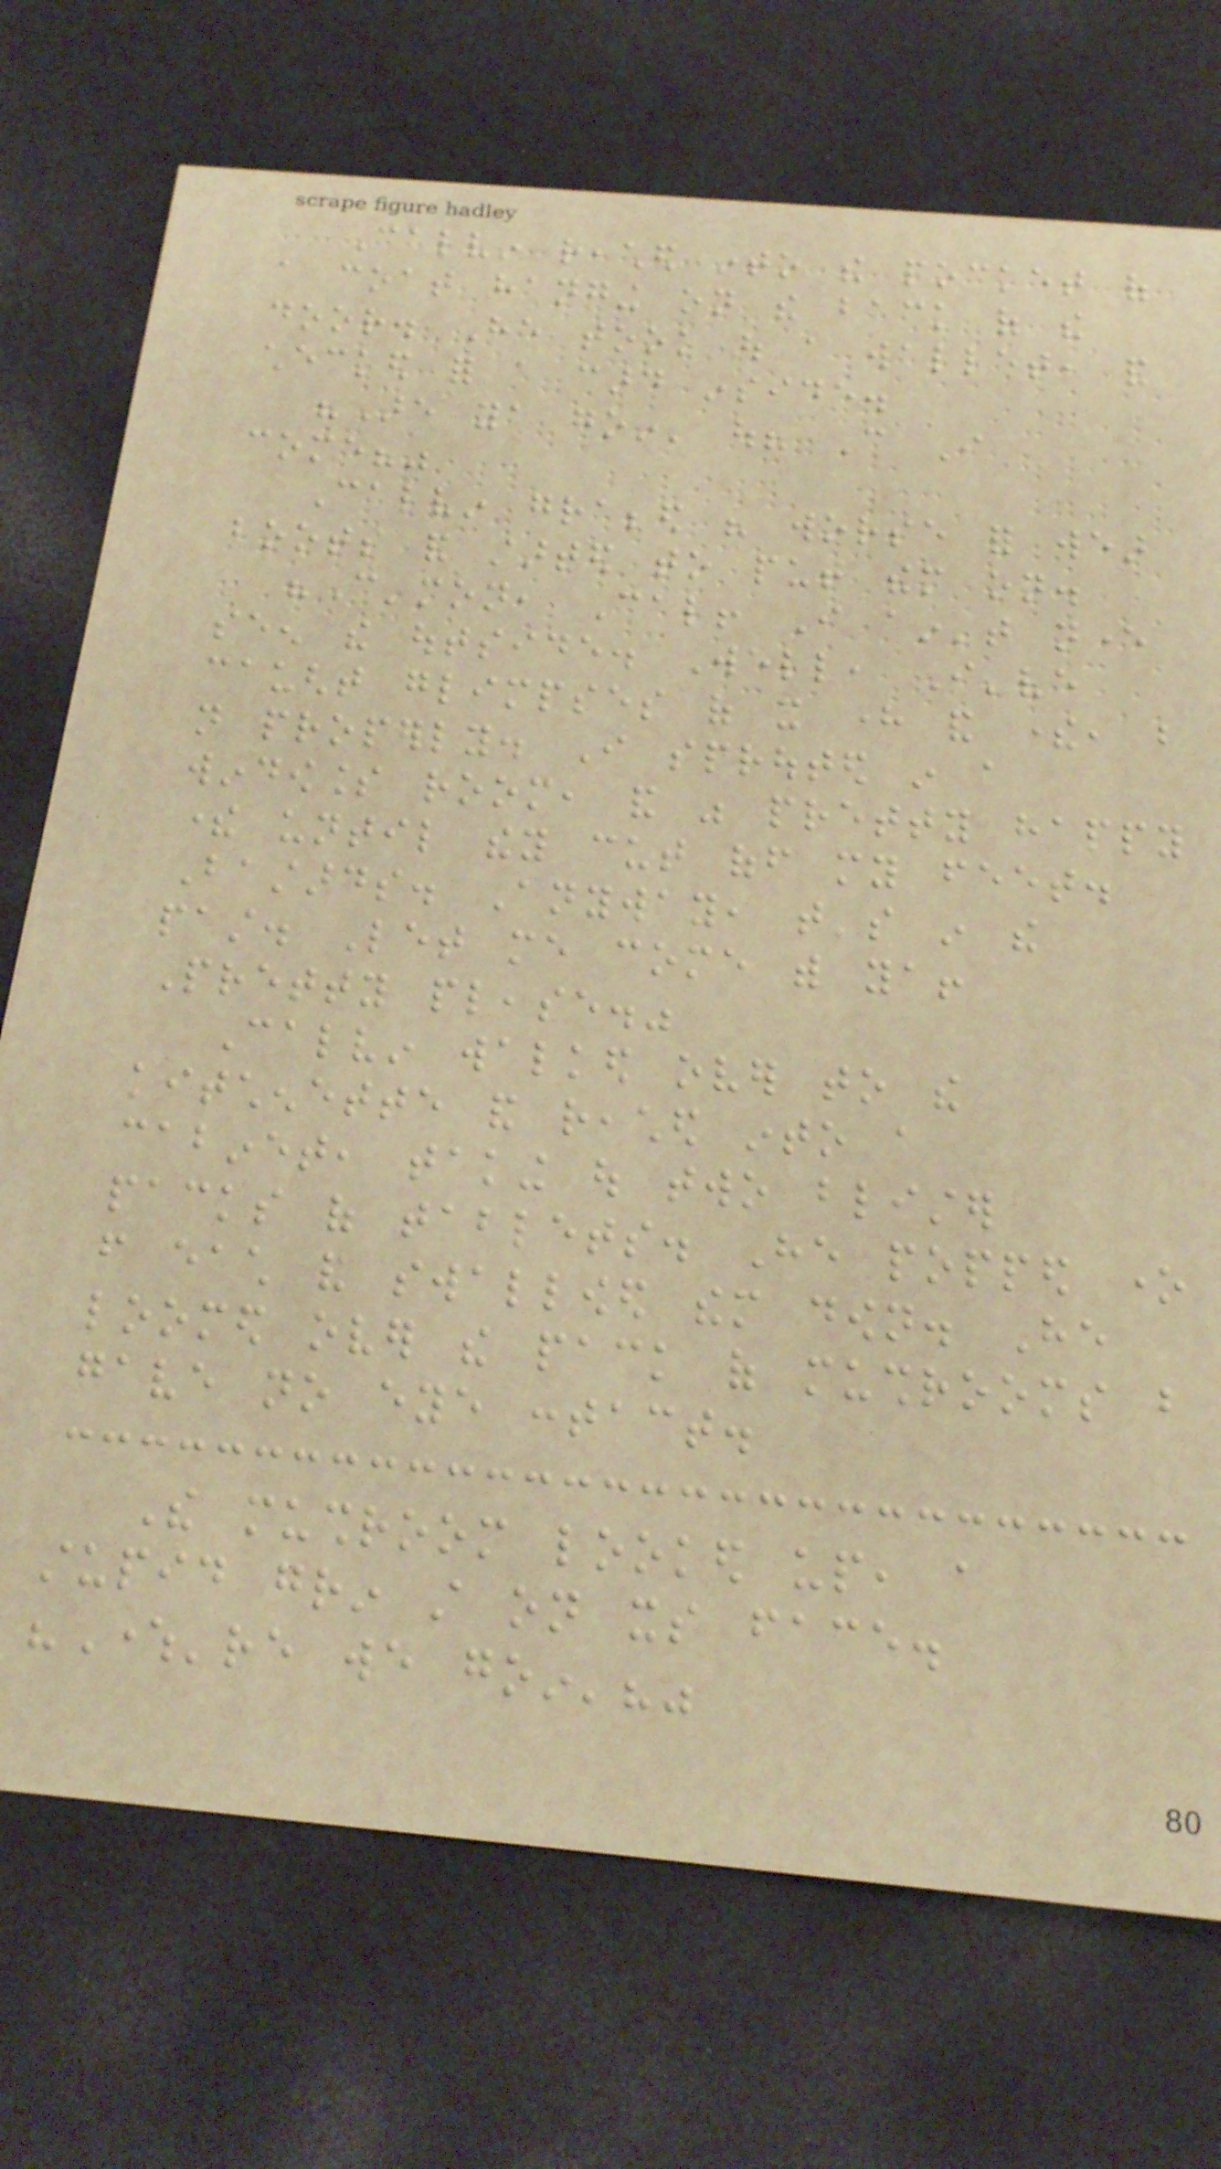Calvin reached into the pocket of
a coat hanging on the back of the
door. He took out a wallet, and
checked for a card inside.
"Are ya goin' out? Can I
come?"
Calvin grabbed his worse for wear
boots and started to put them on.
"C'mon, Cal! I ain't never
seen the outside. Well, I've
caught glimpses of it here and there, but
not properly. I sprouted in a
windowless room, and was pretty happy
there until they cut off my feet.
Bastards. Anyway, that's in the
past. Let me come with ya!
Pretty please."
Calvin walked over to the
kitchenette and reached into a
cabinet, taking out two blister
packs of tablets. He popped one
from each and swallowed them down. He
loomed over the pack of mushrooms but
gave no eye contact.
The mushroom looked up, a
stupid grin still on its face.
"Where're we goin'?"
